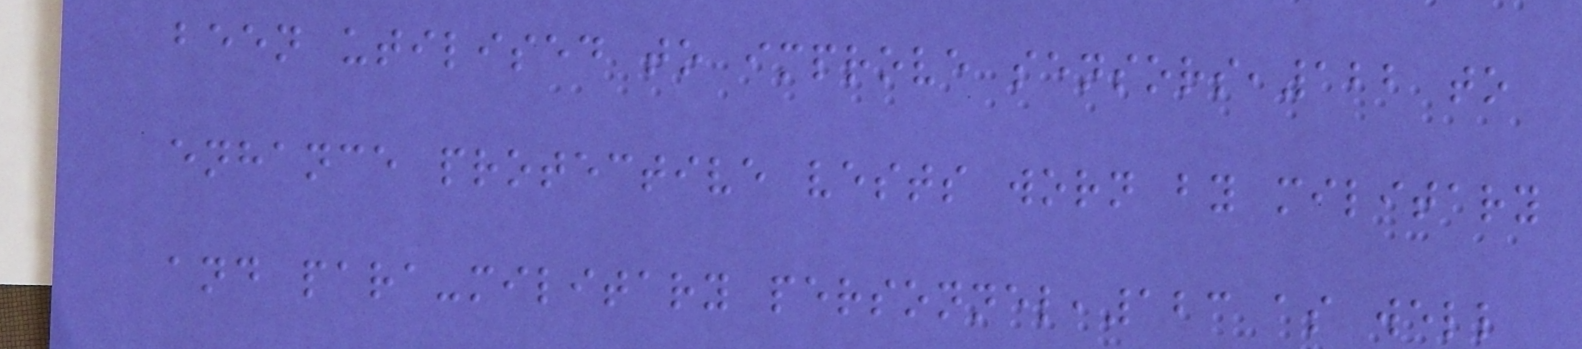been utilised to improve sensors,122 to
enhance protective vests worn by military
and para-military personnel,123 as well
